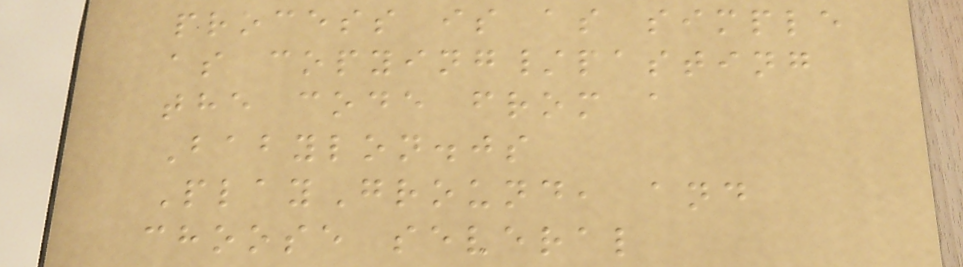process is as simple
as copying/pasting
the code from a
Babylon.js
PlayGround, and
choose several
